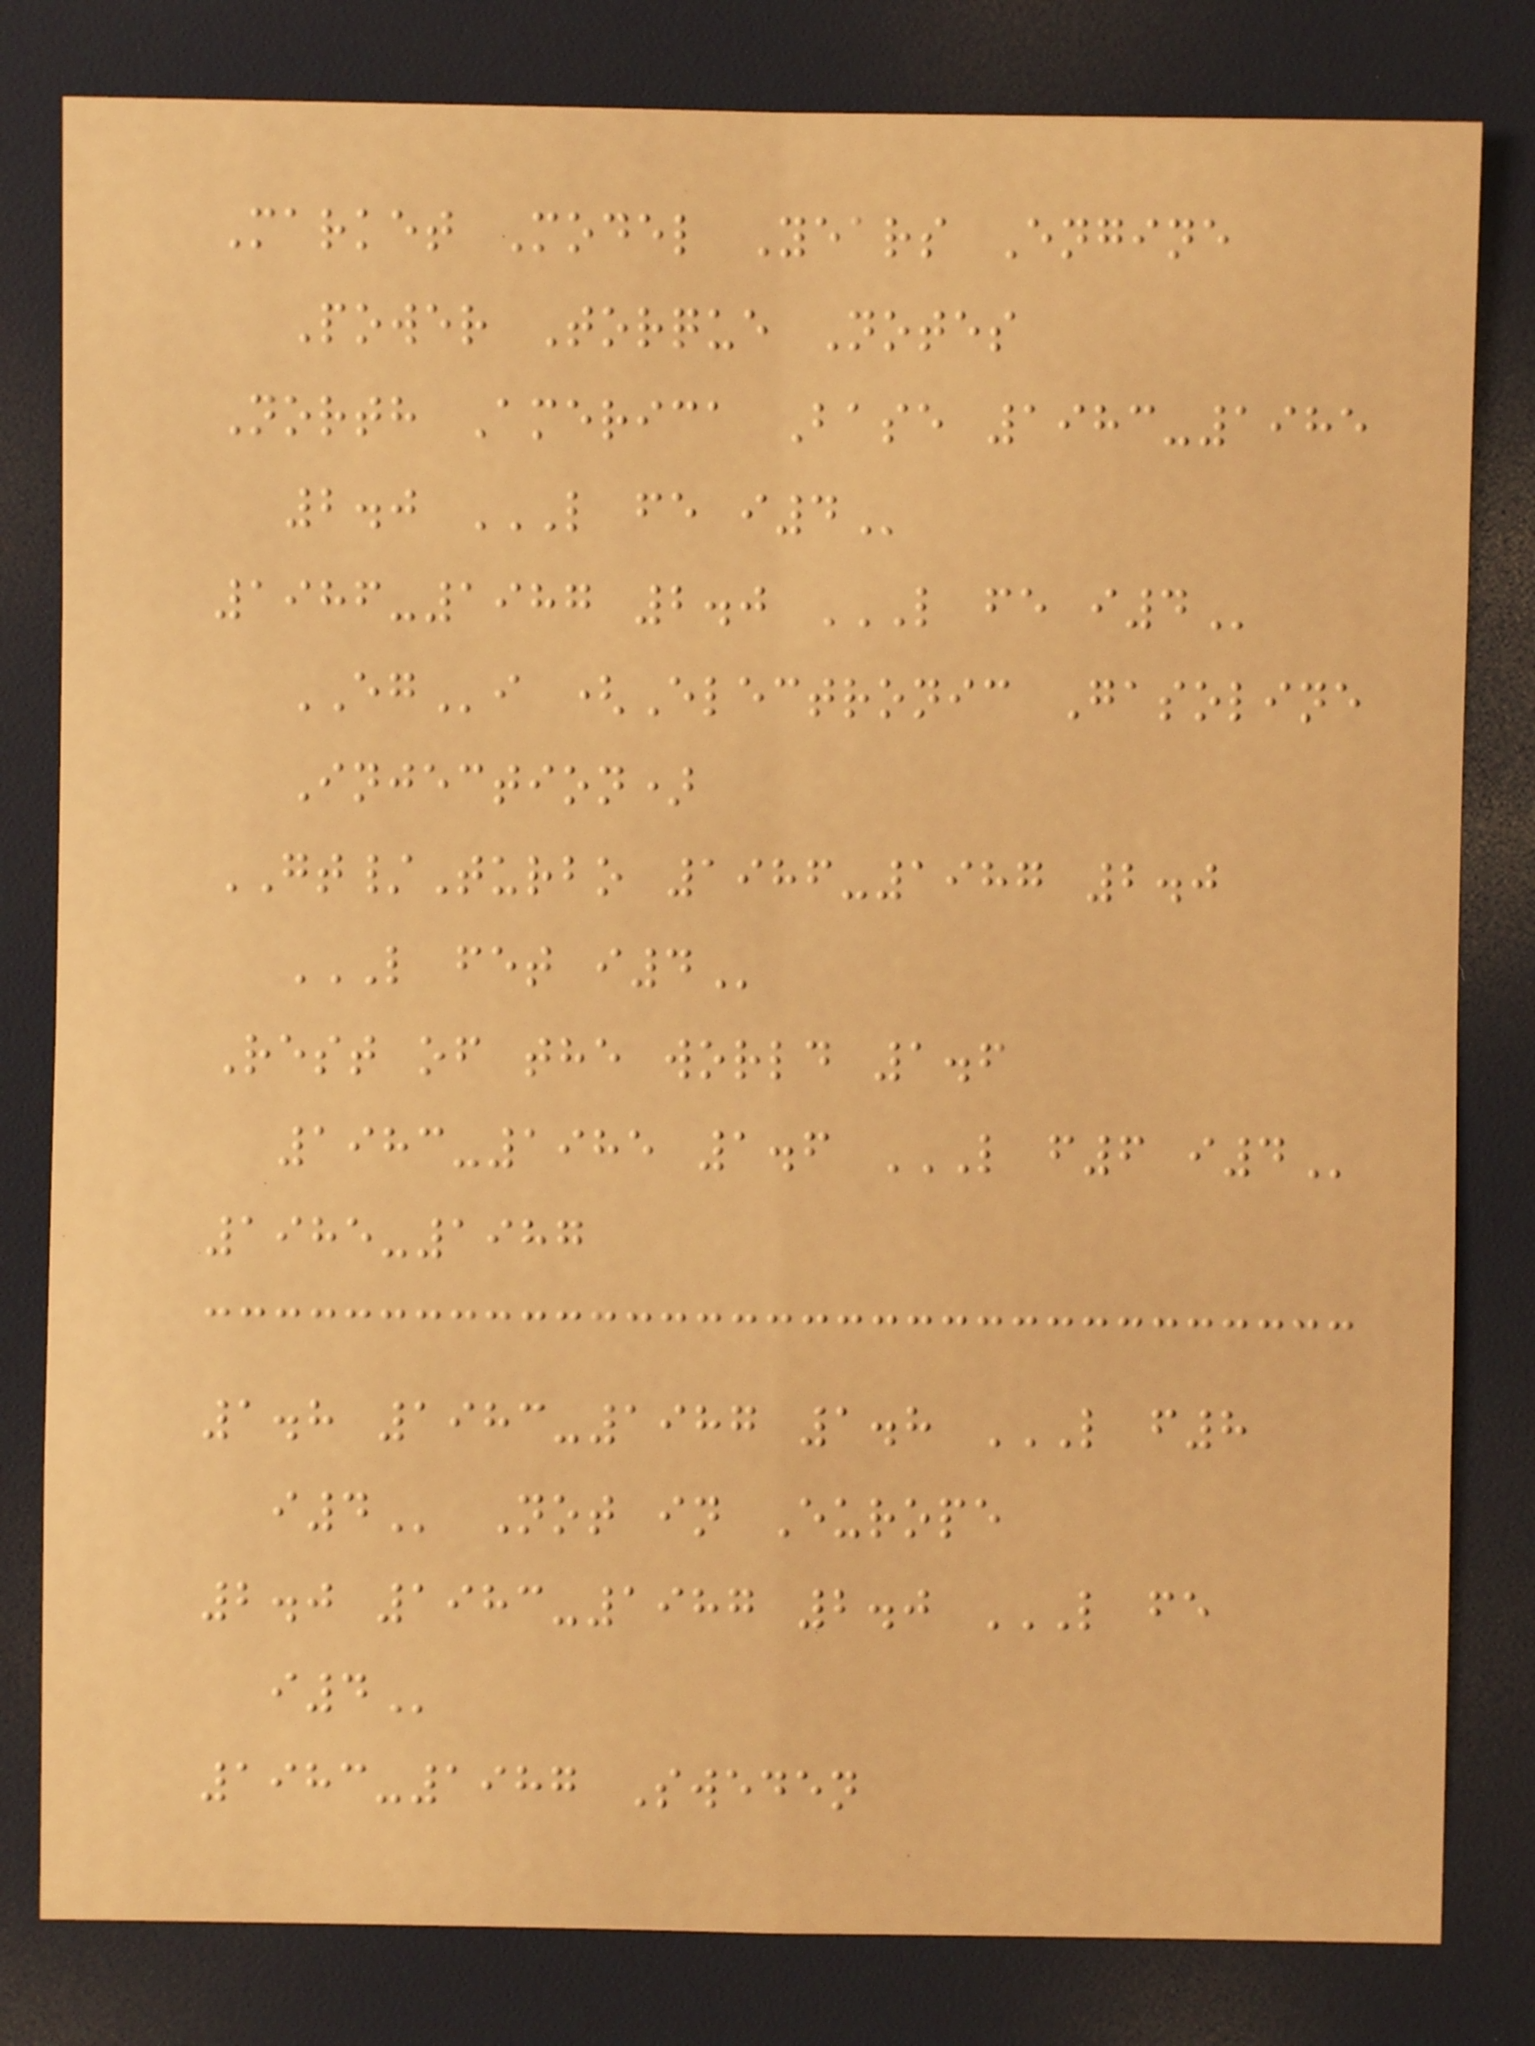Market Model Years Engine
Power Torque Notes
North America Base 1983-1985
2.0 L FE I4
1986-1987 2.0 L FE I4
EGi (Electronic Gasoline
Injection)
GT/Turbo 1986-1987 2.0
L FET I4
Rest of the world 1.6
1983-1985 1.6 L F6 I4
1985-1987
1.8 1983-1987 1.8 L F8
I4 Not in Europe
2.0 1983-1987 2.0 L FE
I4
1983-1987 Sweden
